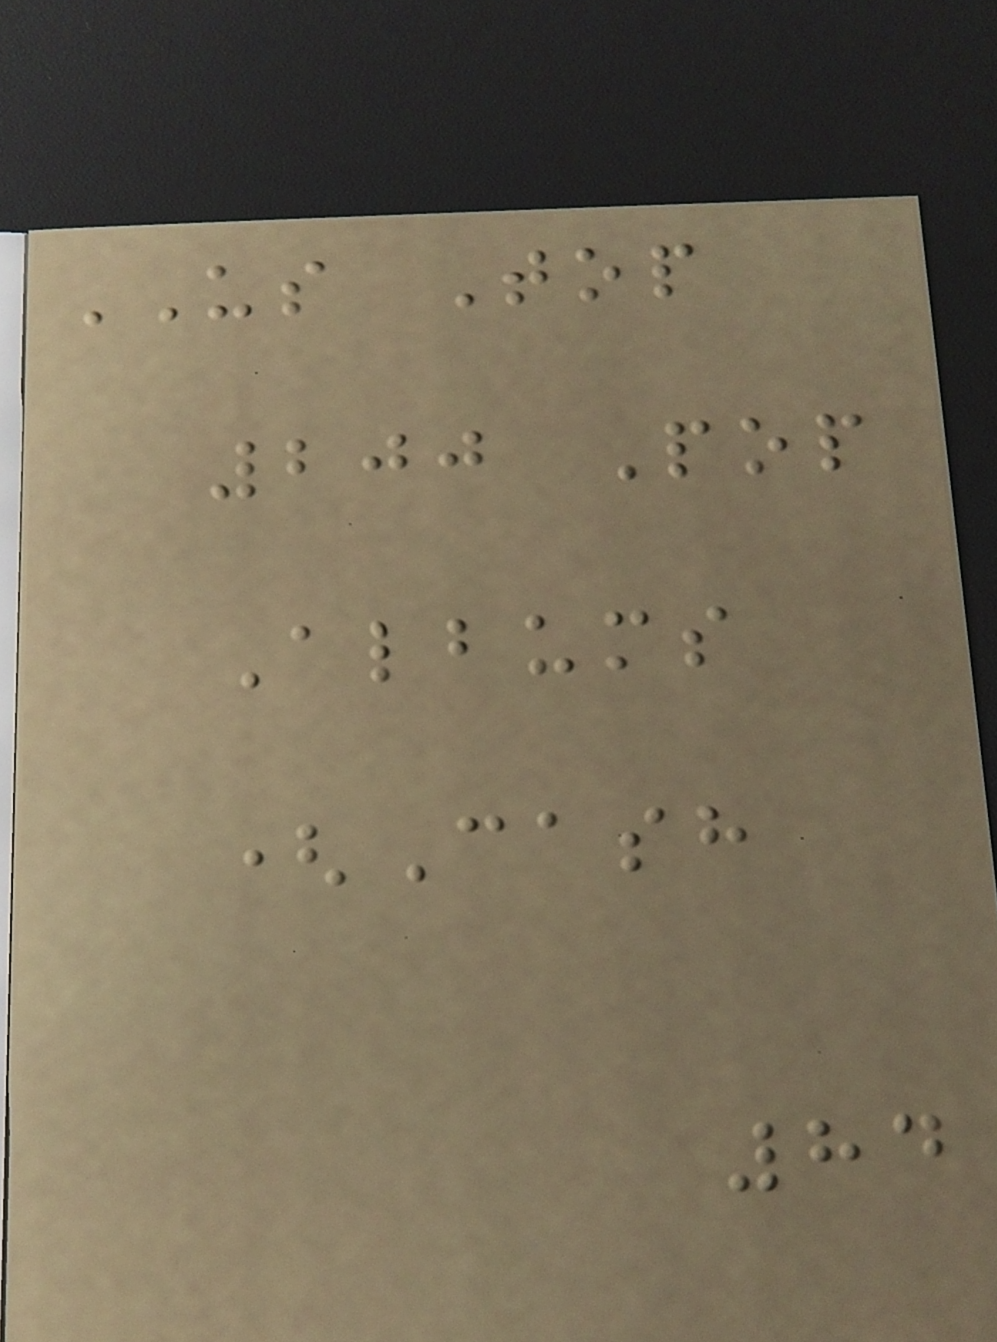US Top
200 Pop
Albums
(Cash
84
